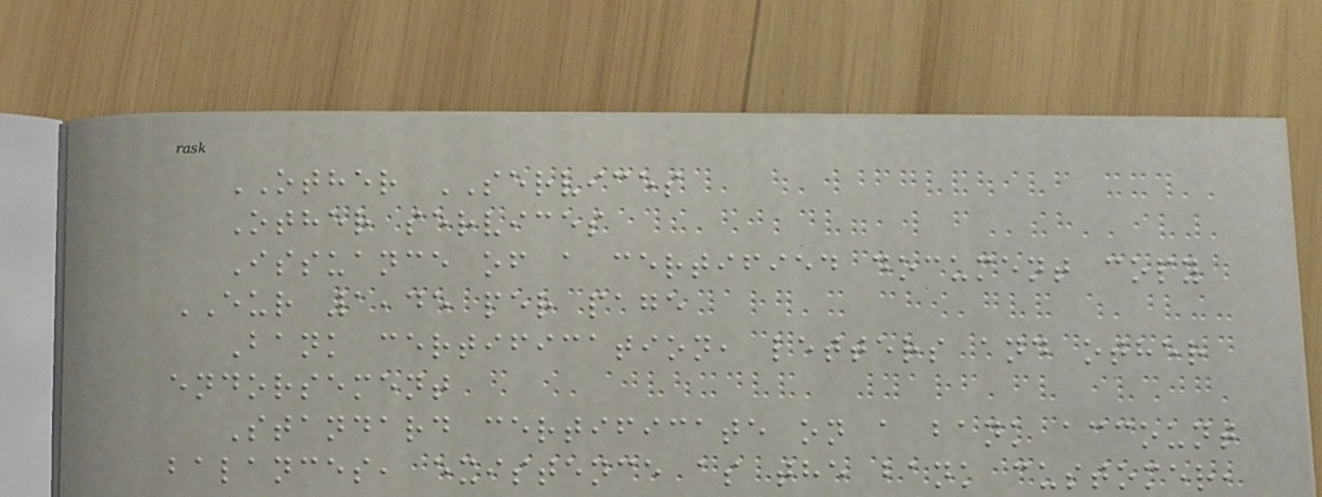OTHER SERVICES
Other services
Issuance of a certified document copy
EUR 1,45 per page
Bank certification, letters and other
endorsement
Standard certificate on a bank account
balances, existence as the bank customer,
